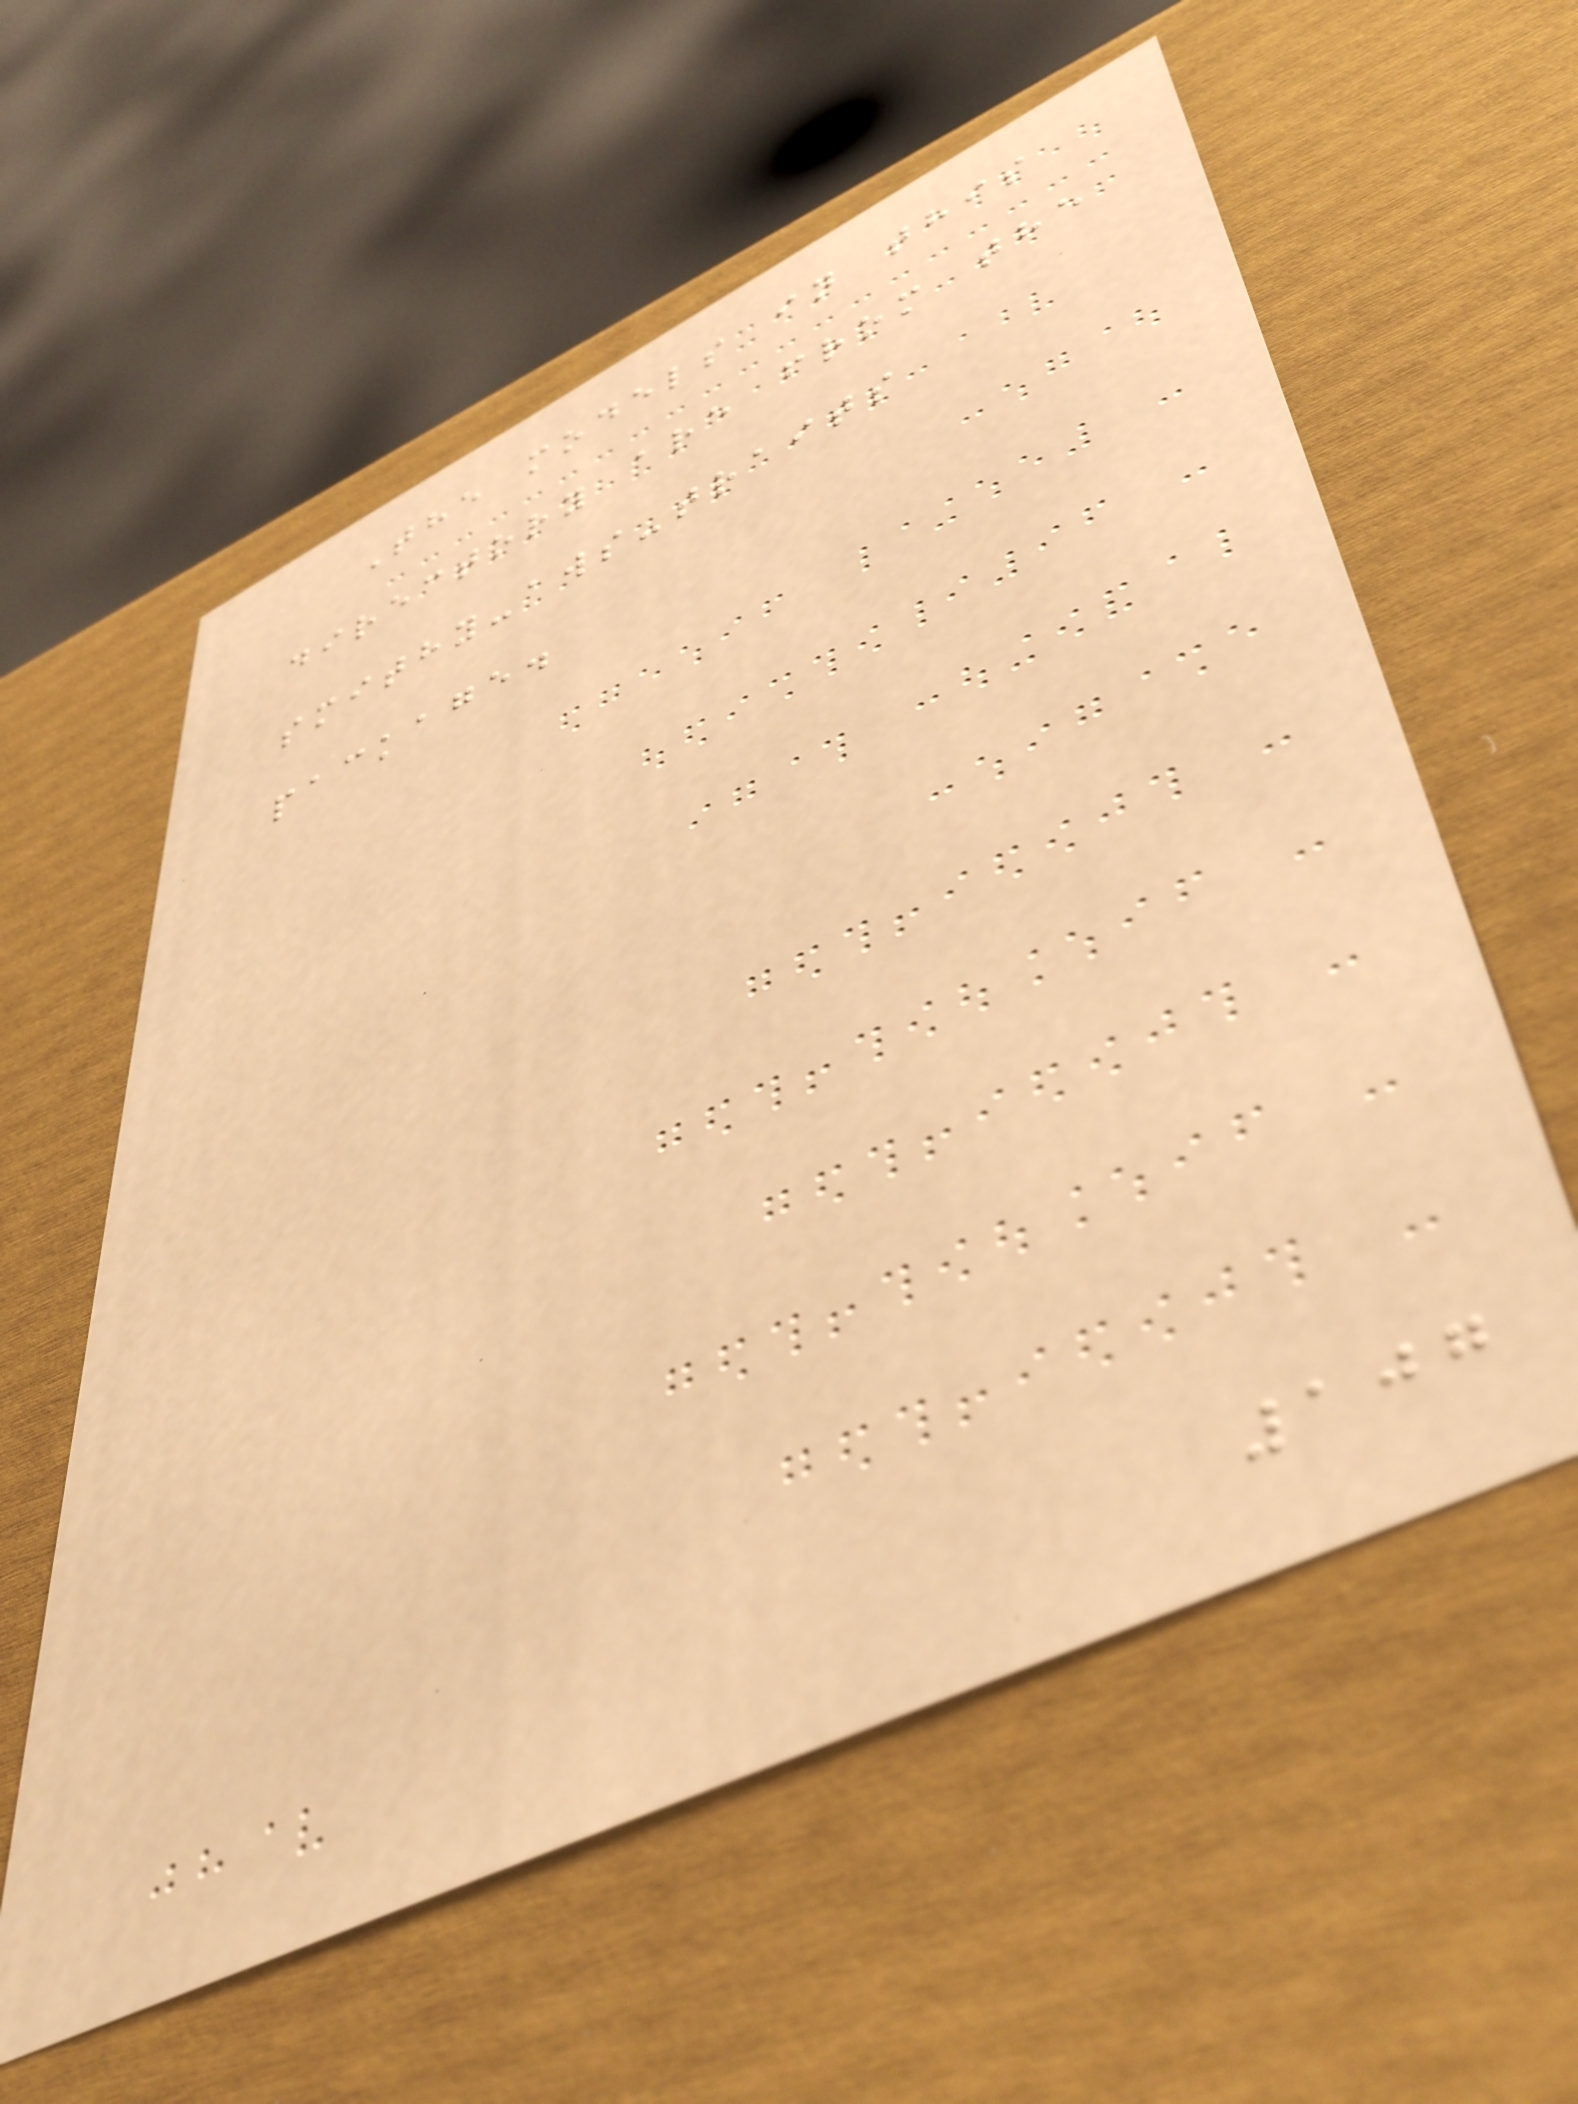The models in this
directory are from the
smithy-aws-traits
package.
107
